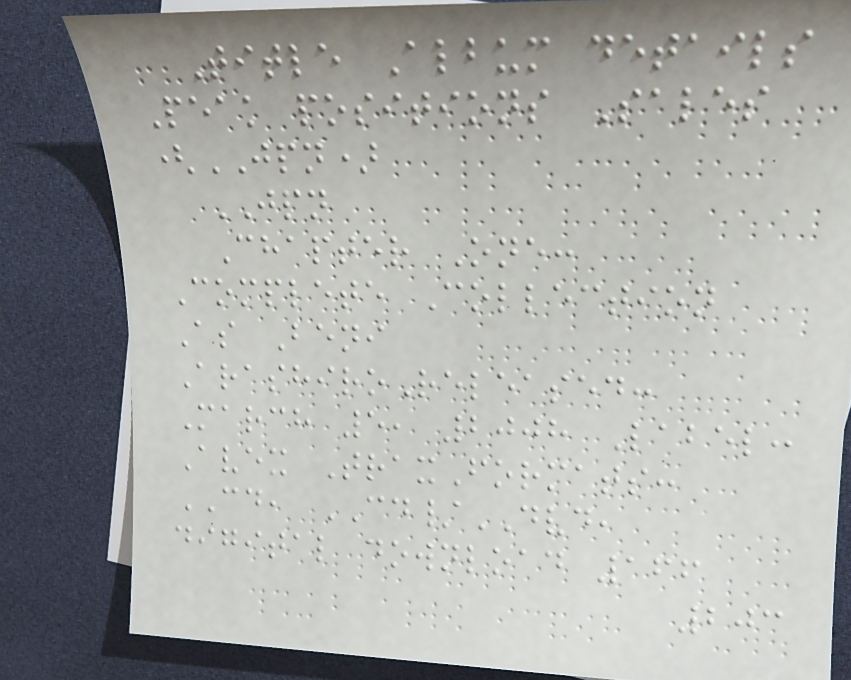Title Album details
Peak positions Sales
(JPN)
JPN
Chapter One:
Complete Collection
As Beni
ArashiroReleased:
March 5, 2008 Label:
Avex TraxFormats:
CD, CD/DVD,
digital download 166
203
